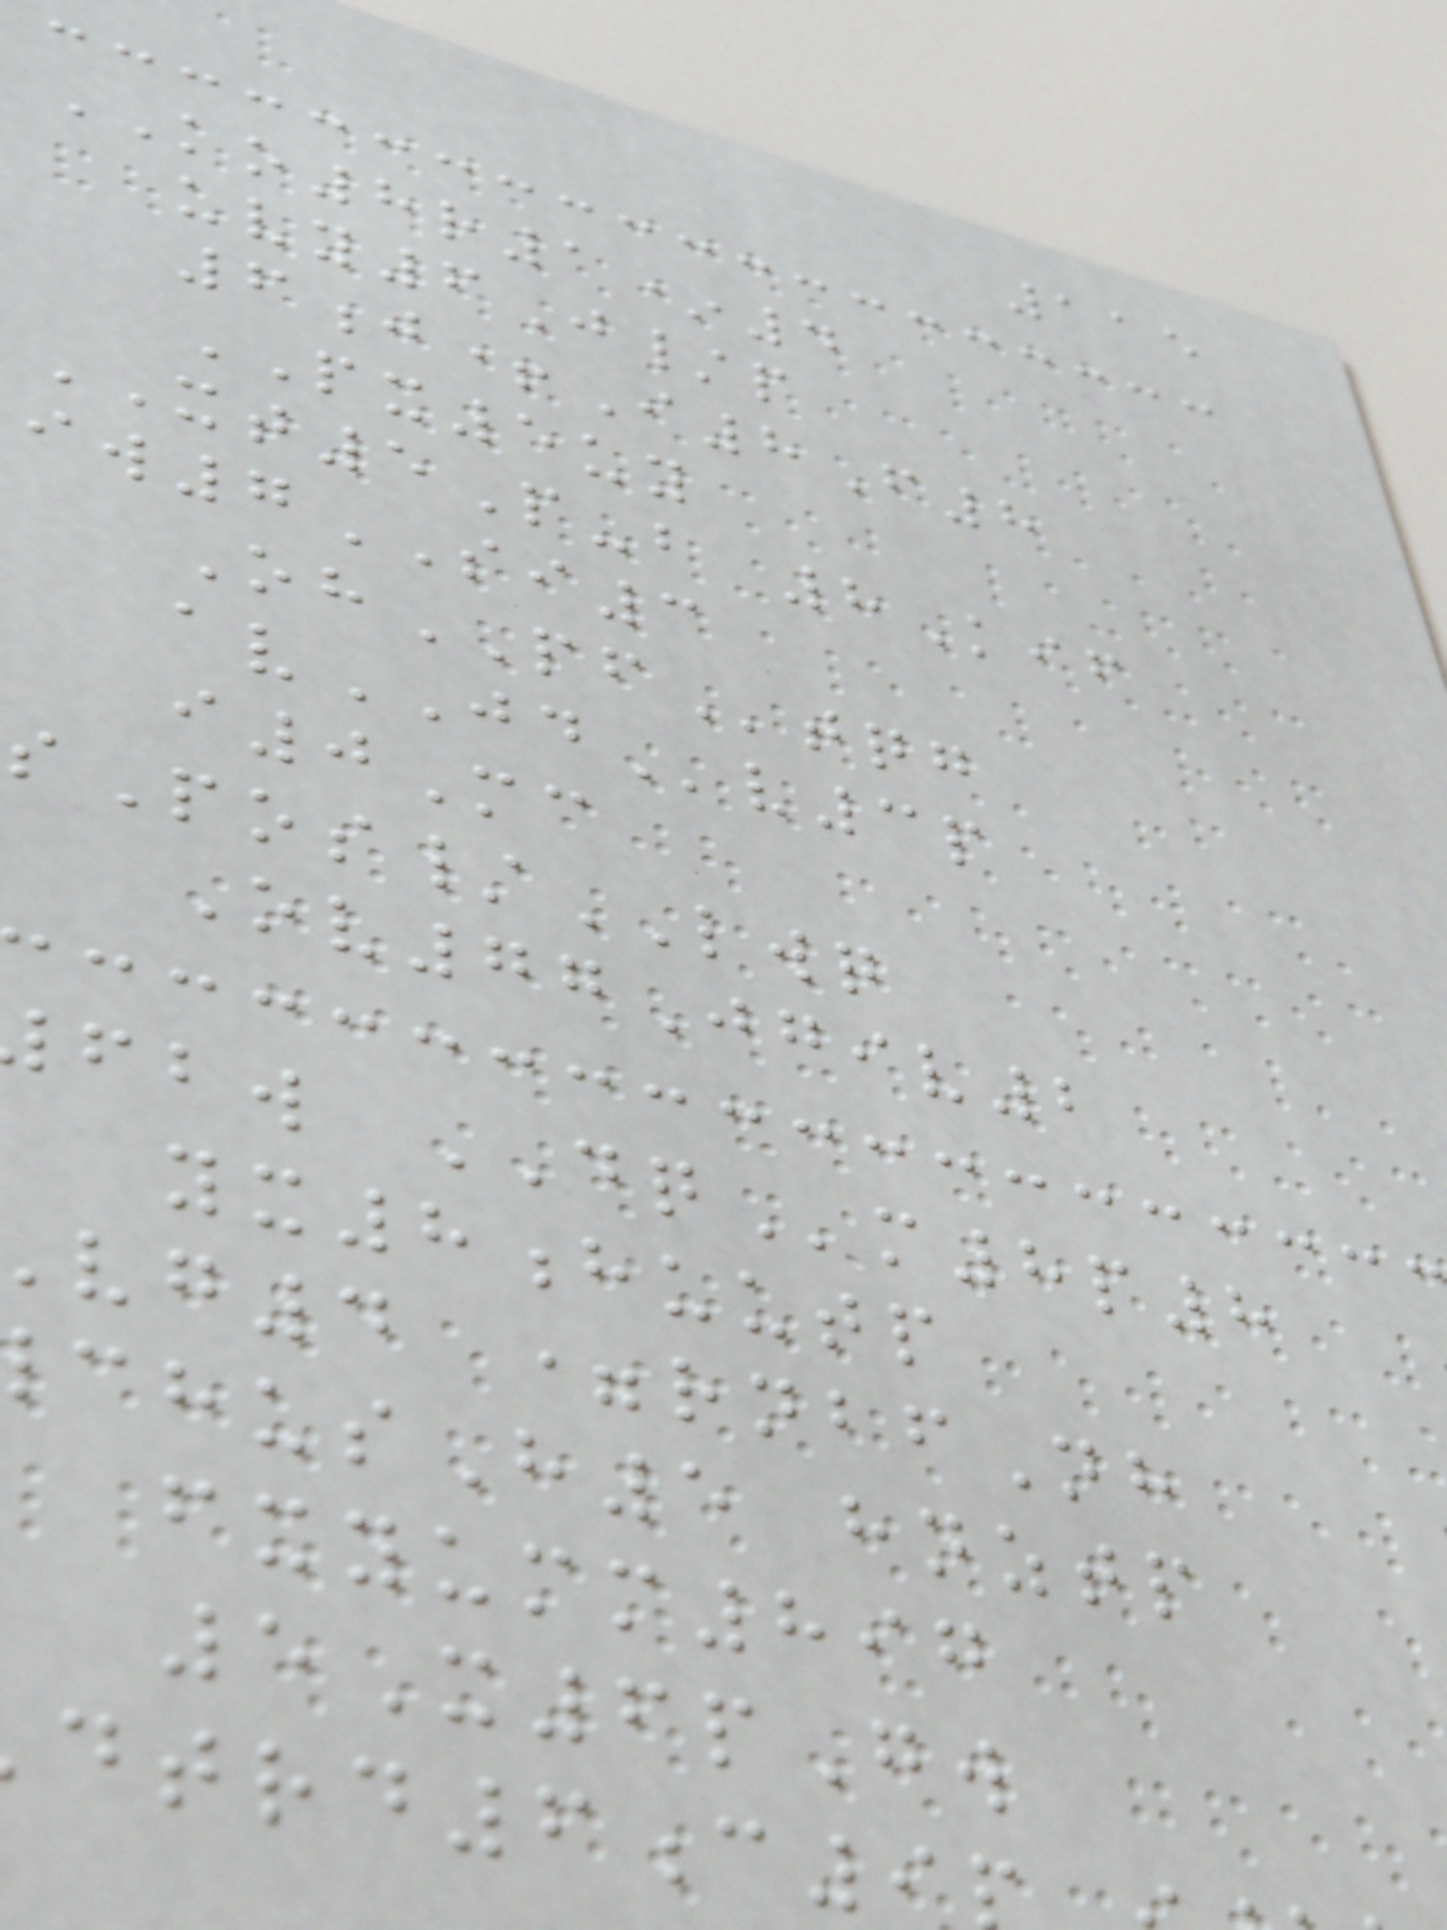115
KO8r1*4
uvy6J/p
6j+I8F8
PX5uy
XT5P-b 8Kif
iw7SI3
OhPFtqg
avJDv3p
i0Mc
sPos/LWQ
Ov77Jgiv2
fbw DQm8p8
yx8huutp
vg4 =rnbfNh
usH5 hnztp
fxyumm897
5X6pGw
